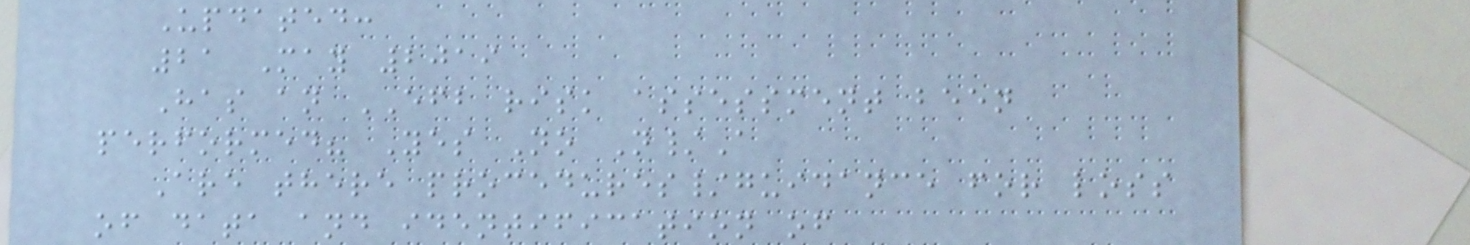Updated:
21 May 2019
Has an EFB risk assessment been
performed? Yes No N/A
Are there procedures/guidance for loss
of data and identification of
